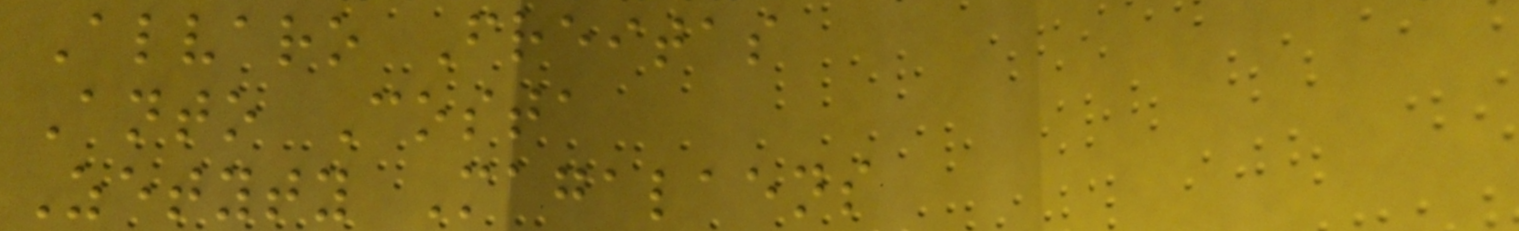Alvaro Freitas
Anto Costa
Zetyty Magalaens
